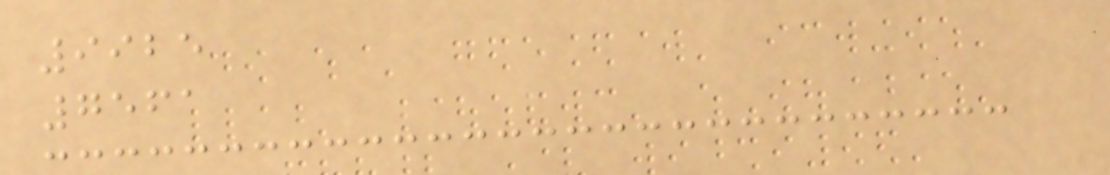9925
7561
